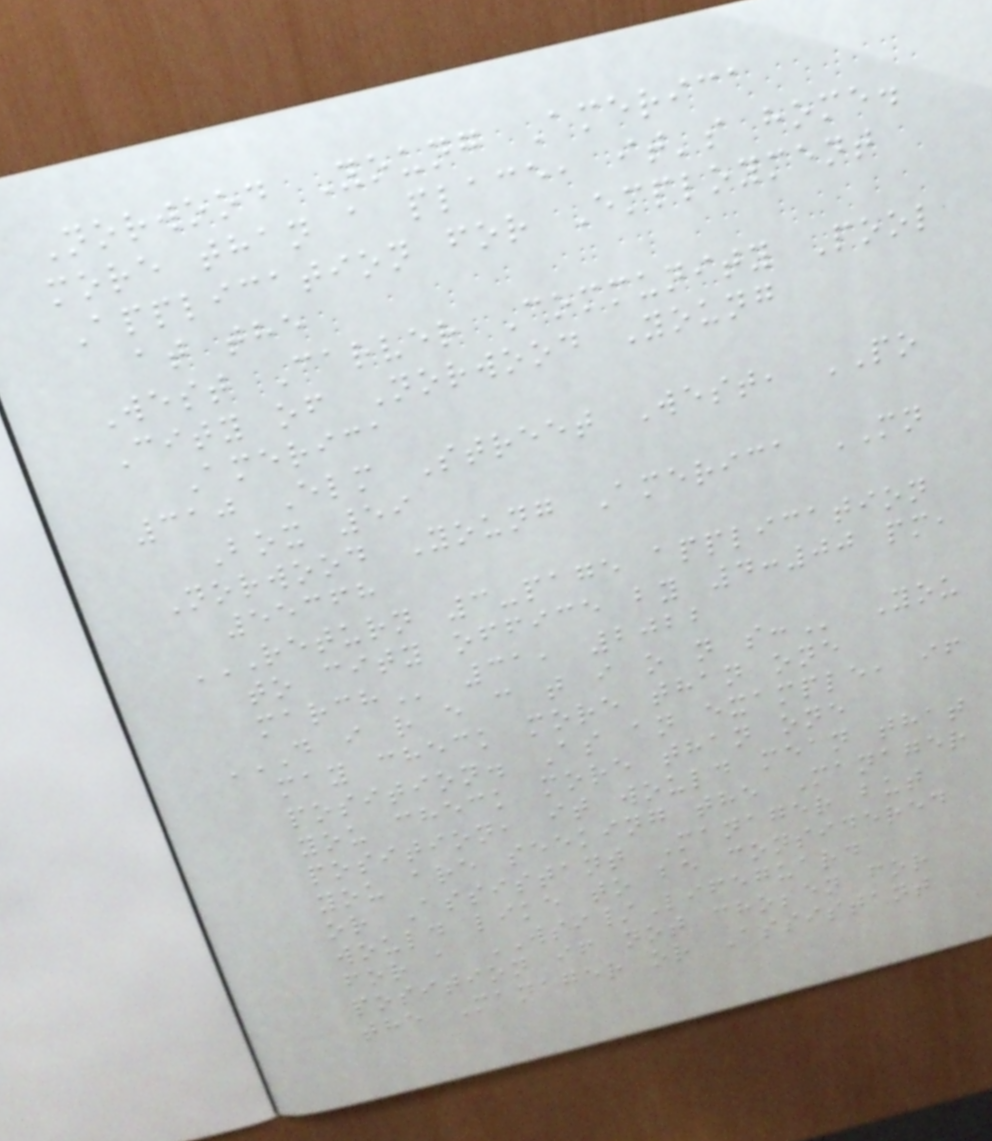Norwood Young America
more than a place, it's home.
Application for Employment
at the
West Carver Community Pool
City of Norwood Young
America
310 Elm Street West, PO
Box 59
Norwood Young America MN
55368
RETURN 3-PAGE APPLICATION
TO CITY OFFICE BY 4:00 PM,
MARCH 31, 2022
D I R E C T I O N S: You
may check more than one
position. As an example, if
you check more than one
position, it would mean that
you are seeking the Manager
or Assistant Manager but
would like to be considered
for a WSI/Lifeguard
position if not chosen for
the Manager or Assistant
